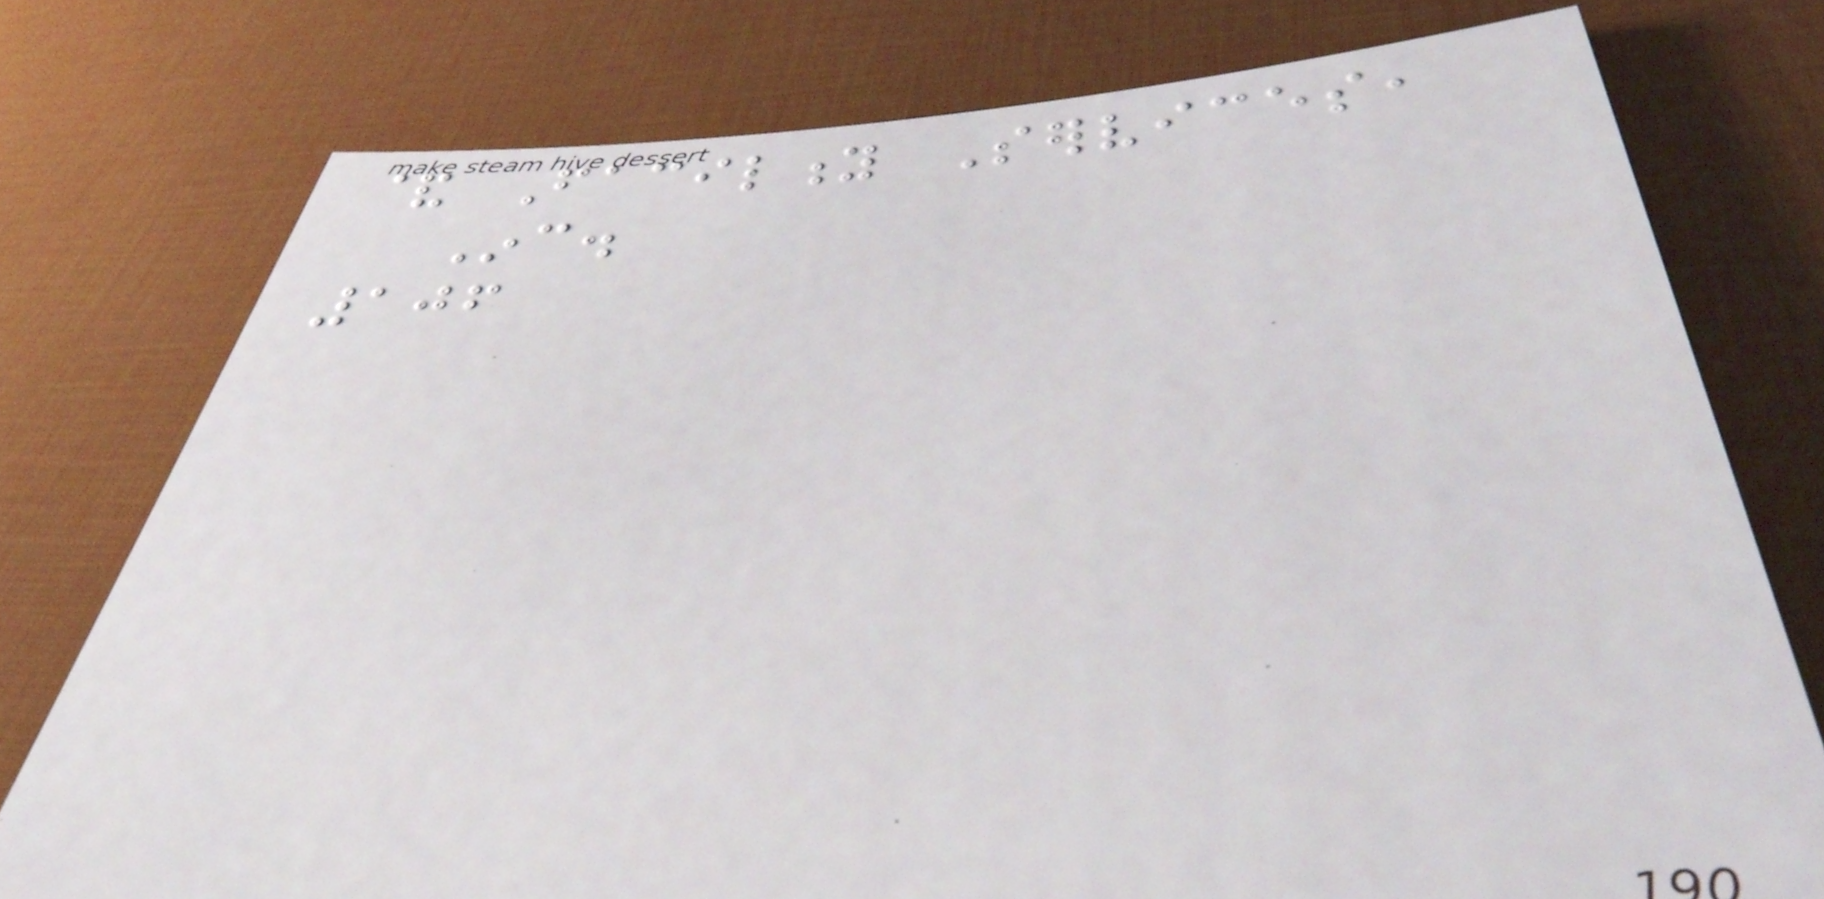& Facility Services,
Inc.
106
